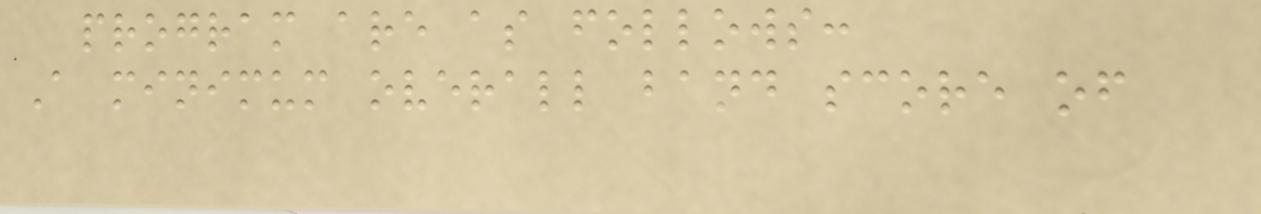program are as follows:
A minimum overall band score of
